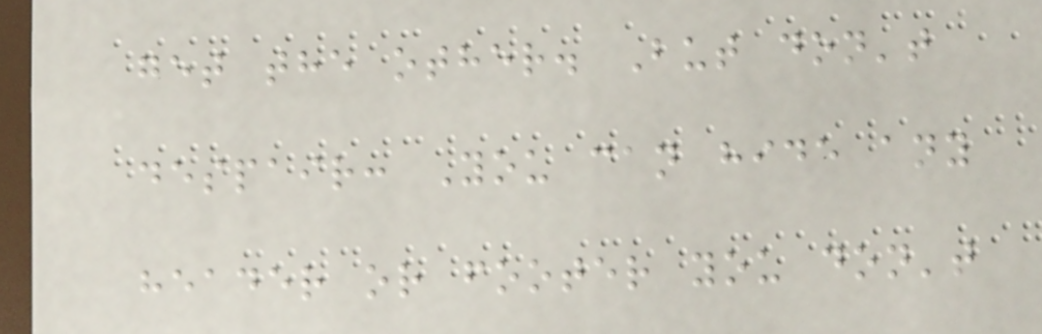get the other. But don't
despair: You can hide any
header or footer you don't
